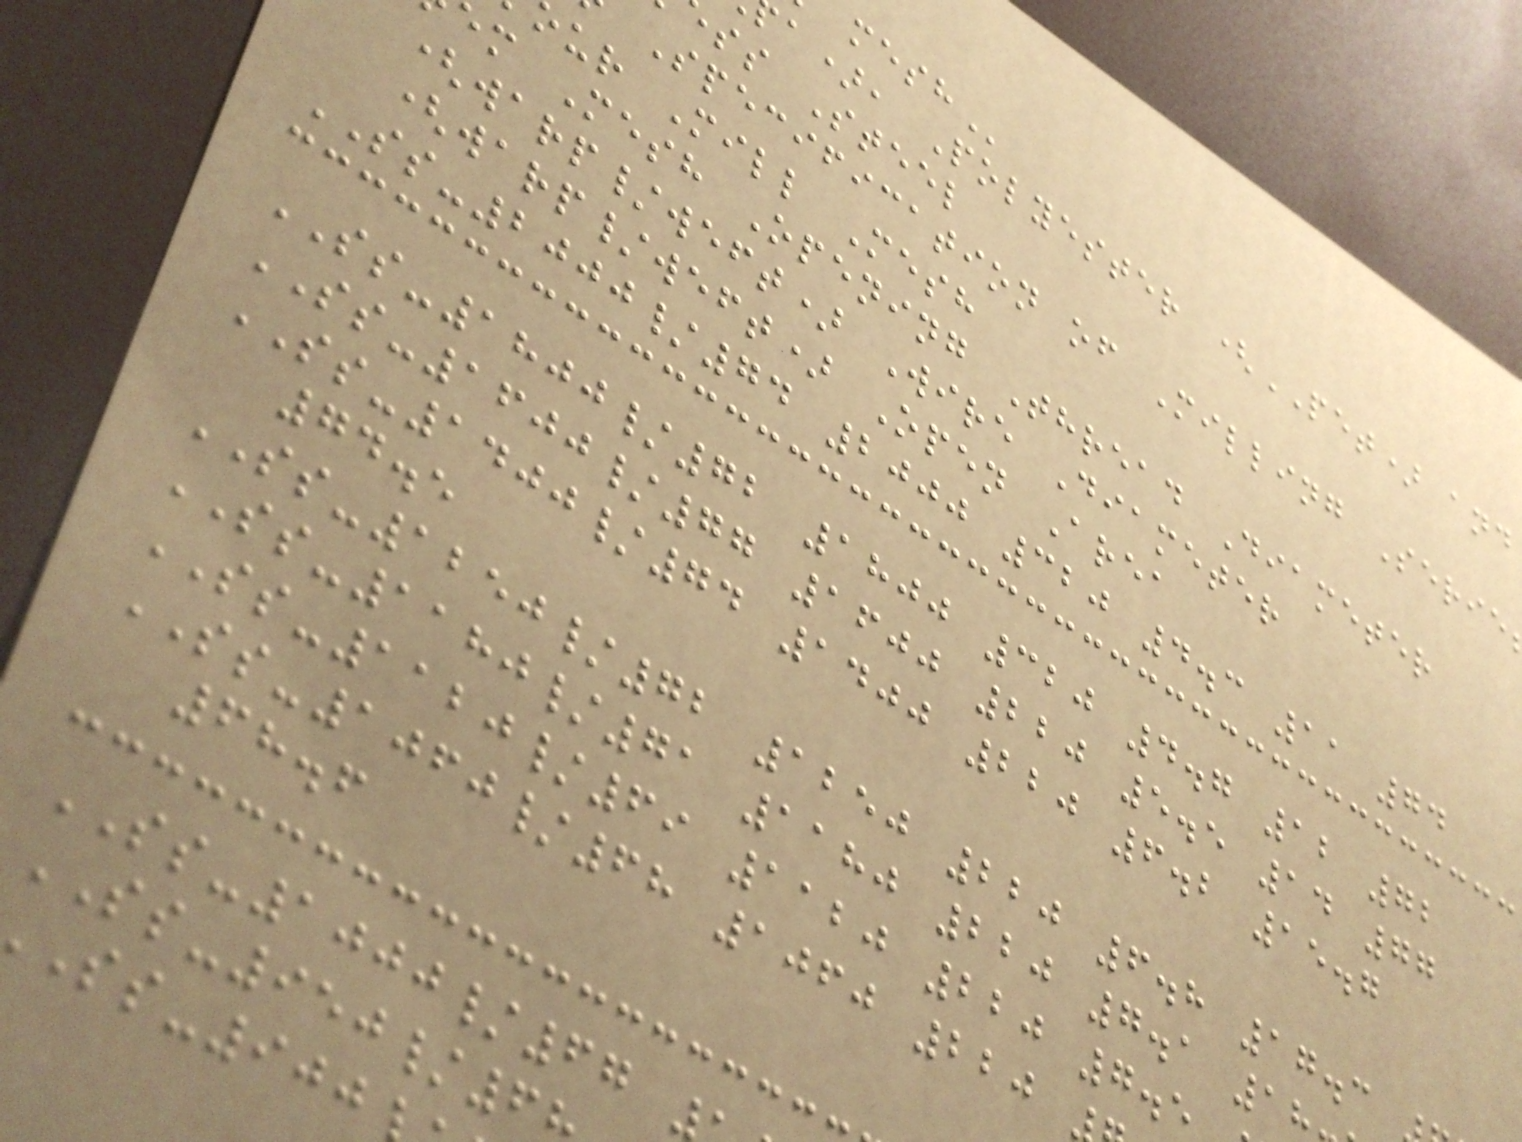a), Polyester (PET) and
ss Steel
Specification of Milling Serie
ur Mill Mesh
em Mesh Opening Thread Diameter
(warp/weft) Wire Diameter
(warp/weft) Open Area
SS-2000/74 2000 320 4.3 11 74
SS-1800/72 1800 320 4.7 12 72
SS-1600/77 1600 220 5.5 14 77
SS-1400/74 1400 220 6.2 15.7
74.5
SS-1250/72 1250 220 6.8 17.3
SS-1180/71 1180 220 7.1 1
SS-1120/69 1120 220 7.5
SS-1060/68 1060 220
68.6
SS-1000/67
SS-950/6
